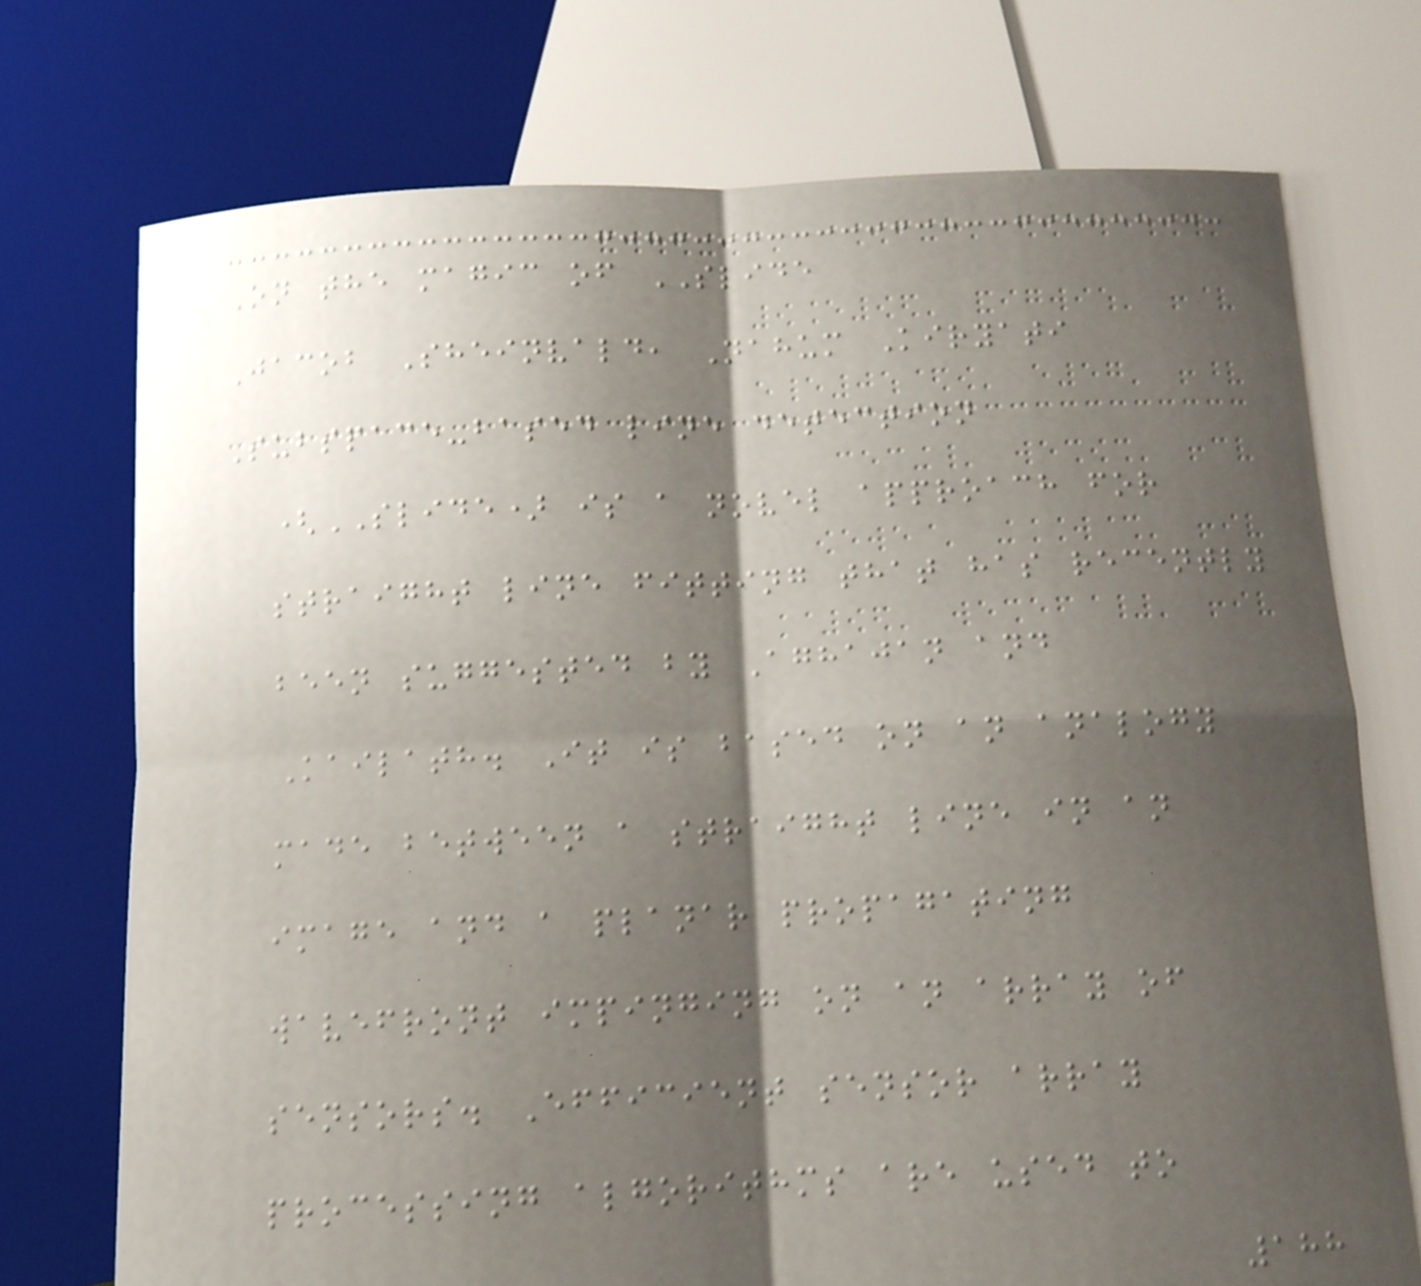On the magic of SLIDE
Jacob Sheinvald, Nahum Kiryati
Subspace-based line detection
(SLIDE) is a novel approach for
straight line fitting that has recently
been suggested by Aghajan and
Kailath. It is based on an analogy
made between a straight line in an
image and a planar propagating
wavefront impinging on an array of
sensors. Efficient sensor array
processing algorithms are used to
188
